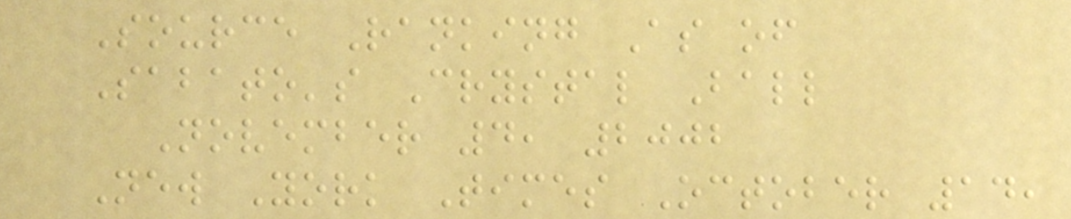Source Ranking As of
Sabato's Crystal Ball
November 4, 2002
New York Times October 14,
